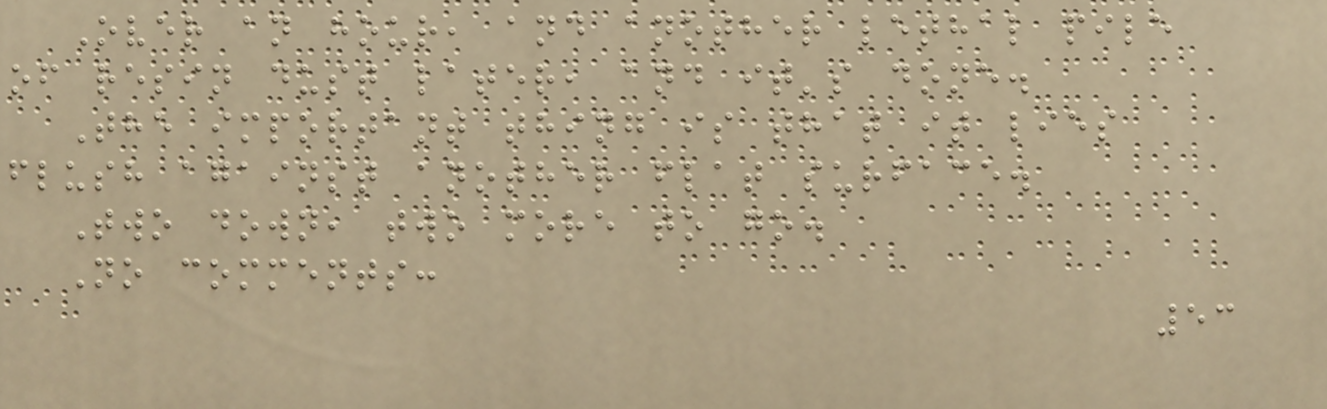Over an hour, and another lethal pile
of resin dust later, and it's done.
The important thing is that it lies
flush against another flat surface.
Two down, two more to go.
No comments:
53
